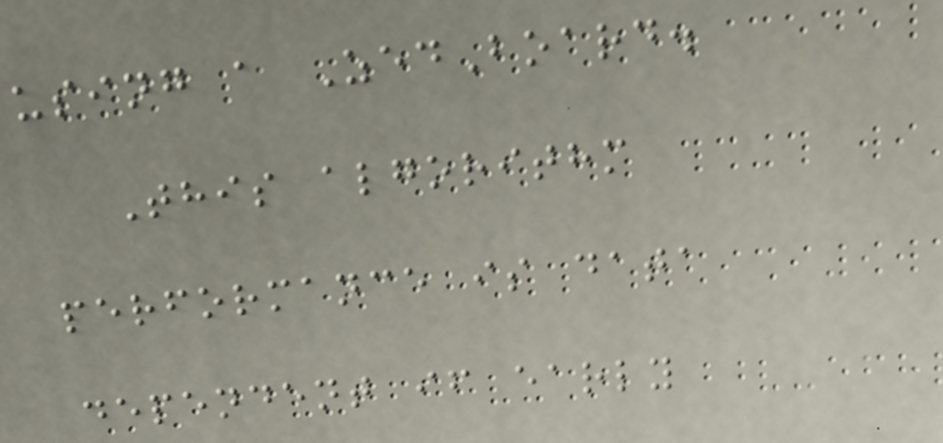using a ZedBoard.
This algorithm
performance is data
dependent if early
